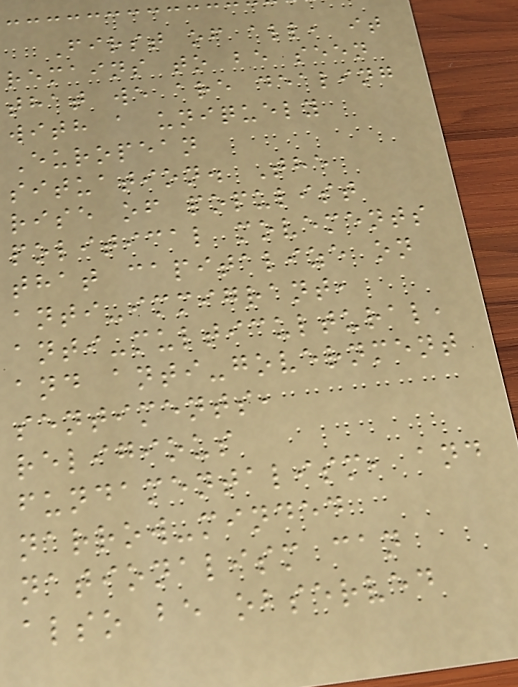First of all, it
remains to be seen
that we are dealing
with a uniquely
European
situation. The
rise of populist
political movements
that capitalize on
anti-immigrant,
anti-multicultural,
and anti-government
sentiments,
religious
fundamentalism, and
narrow-minded
nationalism can
also be observed
